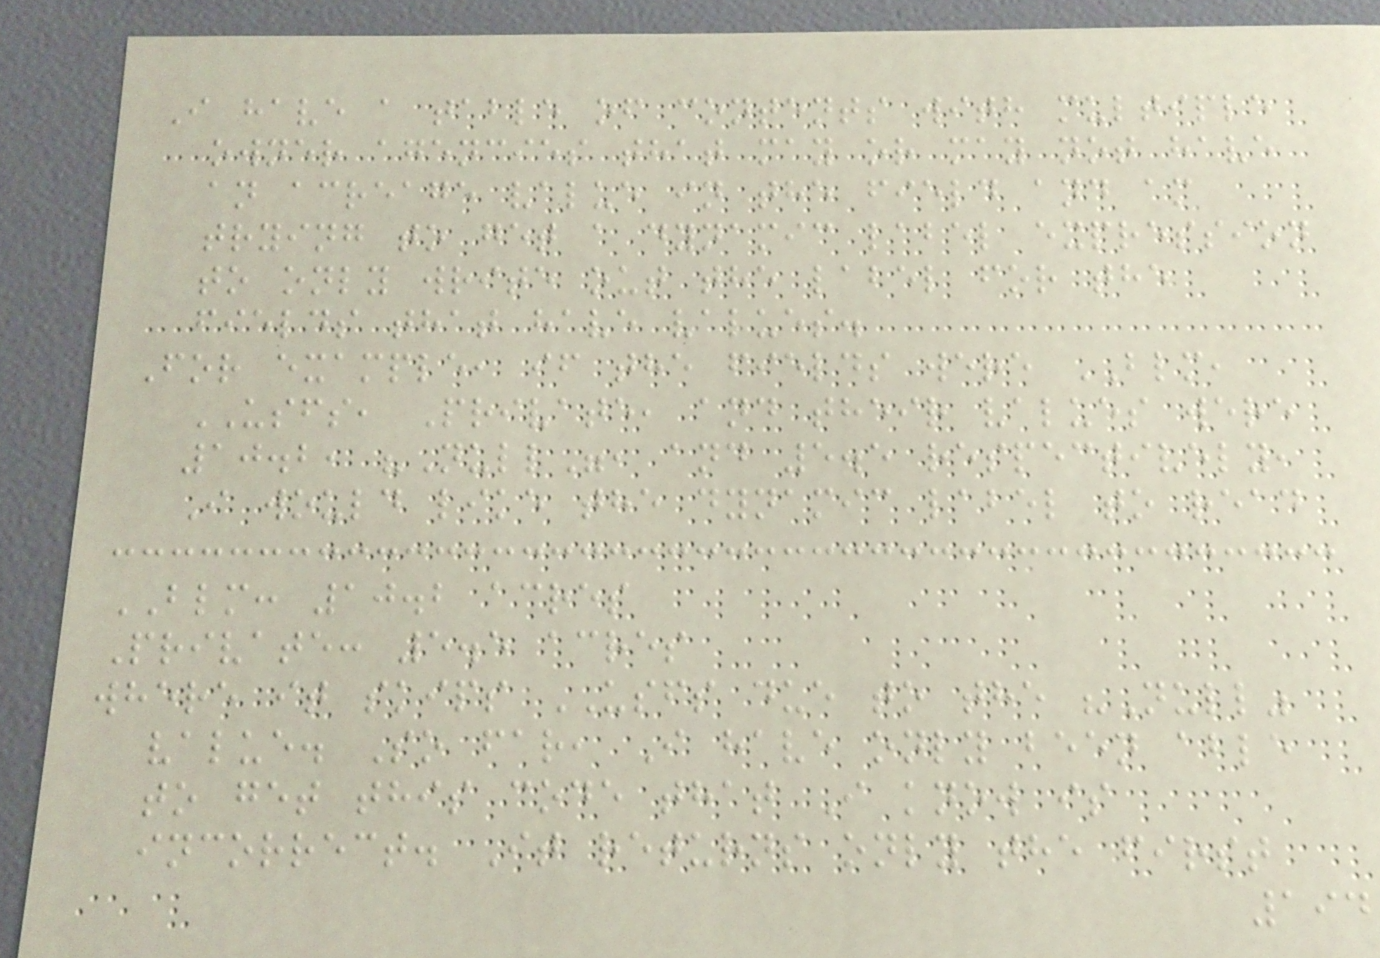I have a table of contents with multiple
owner agencies that may or may not have
an acreage value in the field and am
trying to get a dynamic label expression
to only write out the label for the
fields that have values.
For example, if the fields were BLM,
USFS, Private, and their values were
10.2, "Null", and 5.5 respectively,
I would like the dynamic label to read
BLM: 10.2 acres
Private: 5.5 acres
where it skips USFS due to the "Null"
value. So far, I have only been able
to get this code that I know is
incorrect. It returns only the first
194
